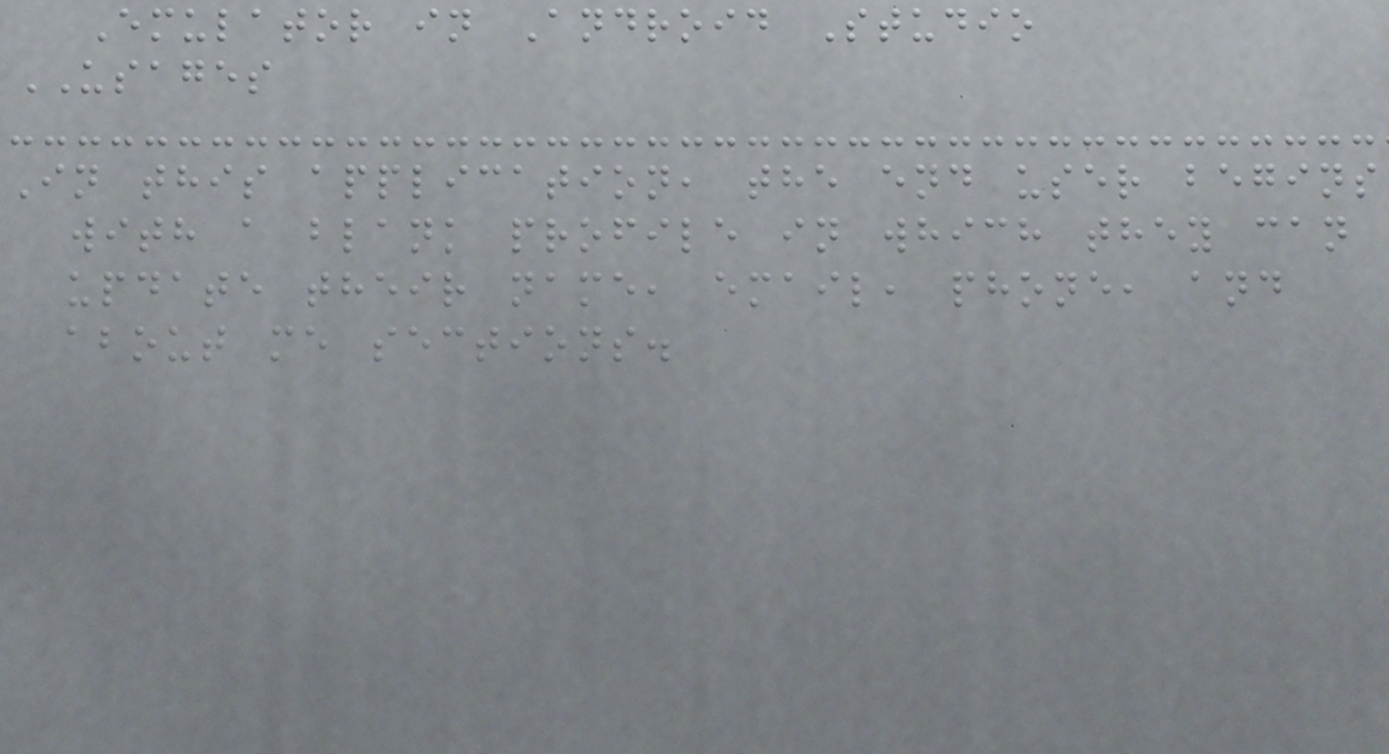Emulator in Android Studio
USAGES
In this application, the end user begins
with a blank profile in which they can
update their name, email, phone, and
about me sections.
